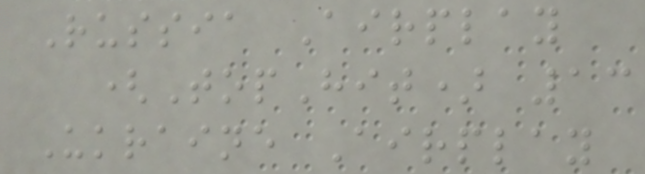Russia Airplay
(TopHit) 13
Ukraine Airplay
